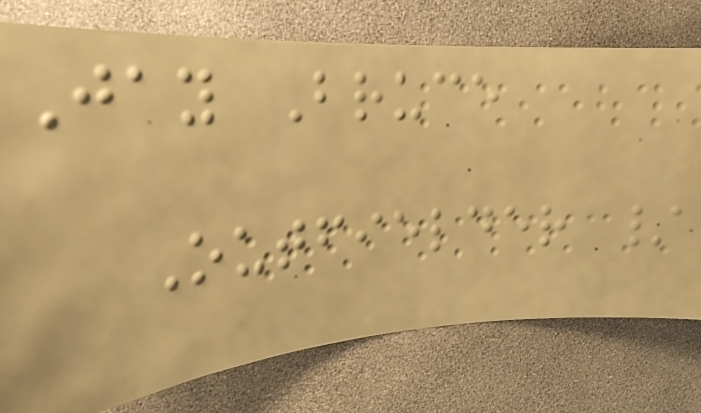Jay Bruce
Outfielder /
